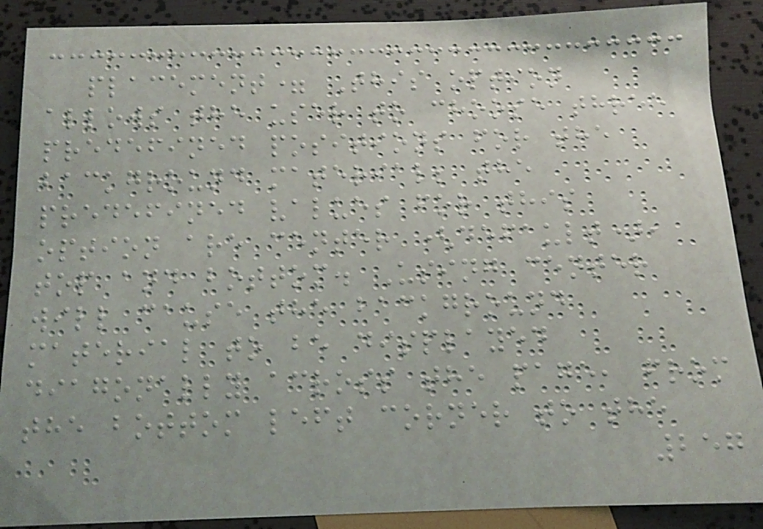placement= This option
allows the user to choose three
predefined positions for the
background material; the
predefined values for this
option are center (default),
top and bottom. Using center
will cause the background
material to be displayed
diagonally across the page, from
the bottom left corner to the
257
